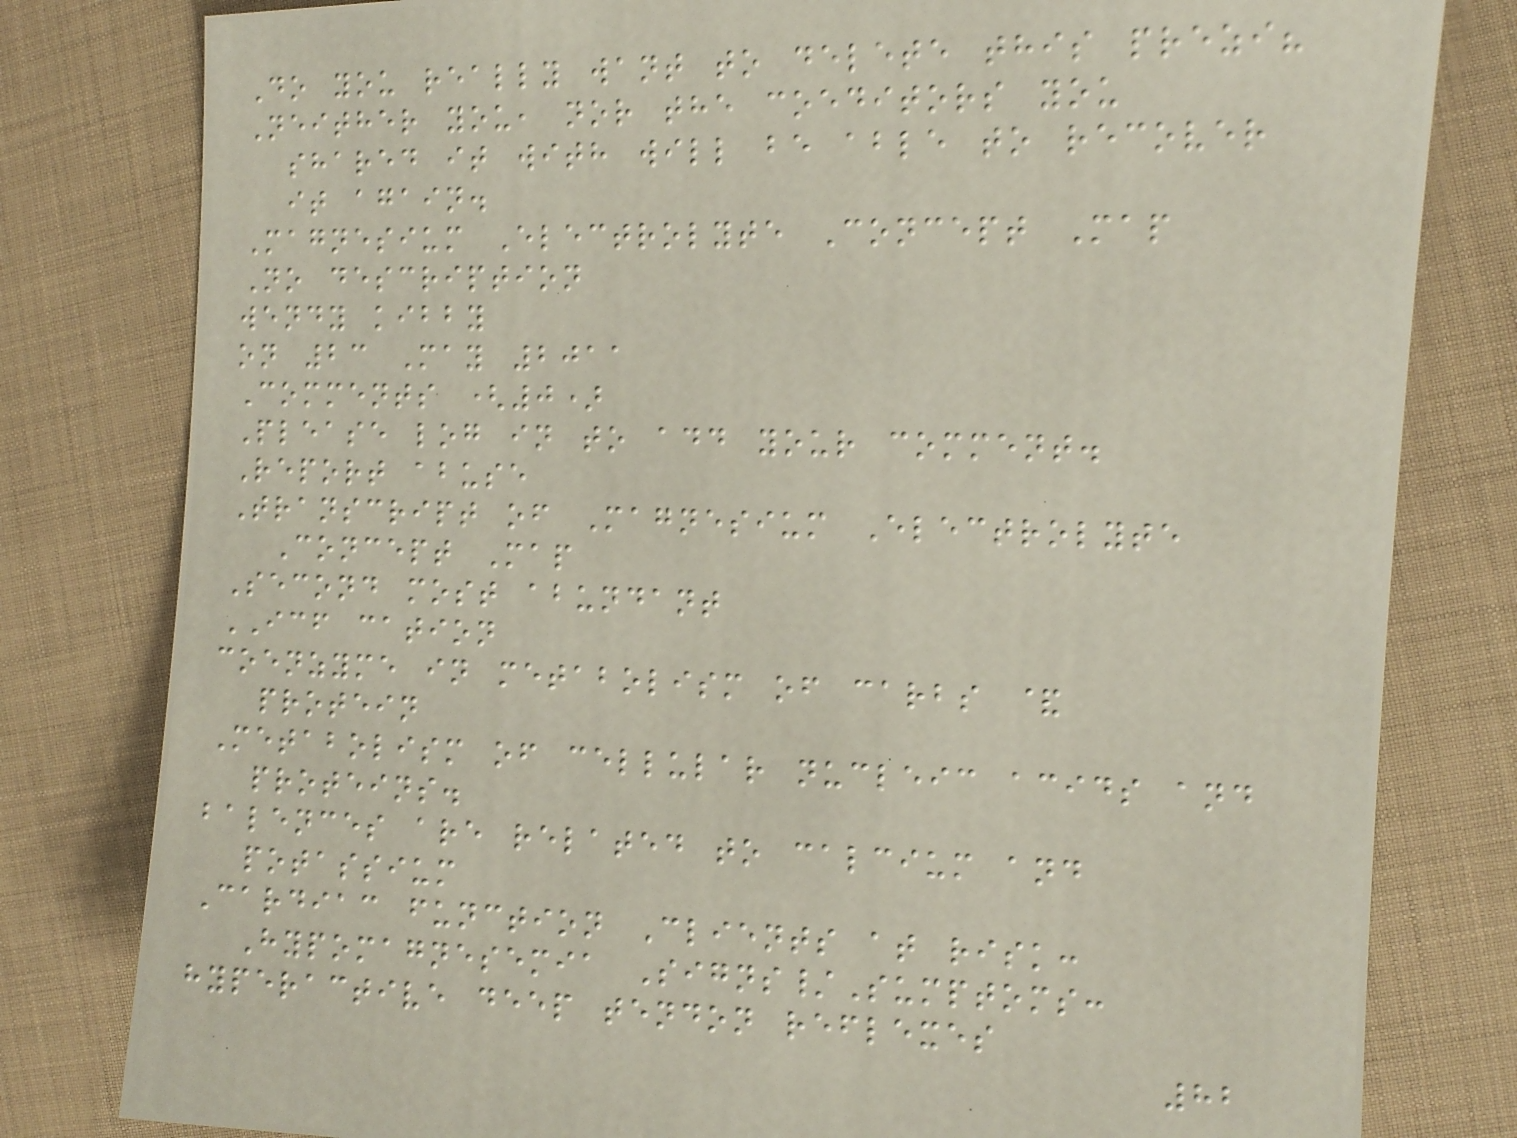Do you really want to delete this prezi?
Neither you, nor the coeditors you
shared it with will be able to recover
it again.
Magnesium Electrolyte Concept Map
No description
wendy kibby
on 23 May 2011
Comments (0)
Please log in to add your comment.
Report abuse
Transcript of Magnesium Electrolyte
Concept Map
Second most abundant
ICF cation
coenzyme in metabolism of carbs &
protein
Metabolism of cellular nucleic acids and
proteins.
balences are related to calcium and
potassium
Cardiac function Clients at risk:
Hypomagnesemia Signs/Sumptoms:
hyperactive deep tendon reflexes
82
